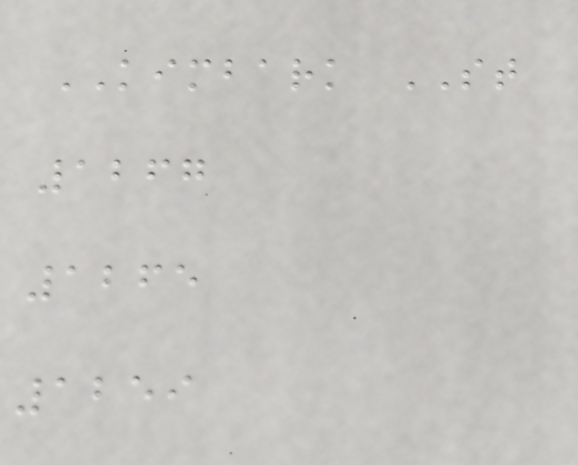KIMBARK ST
1267
1265
1259
